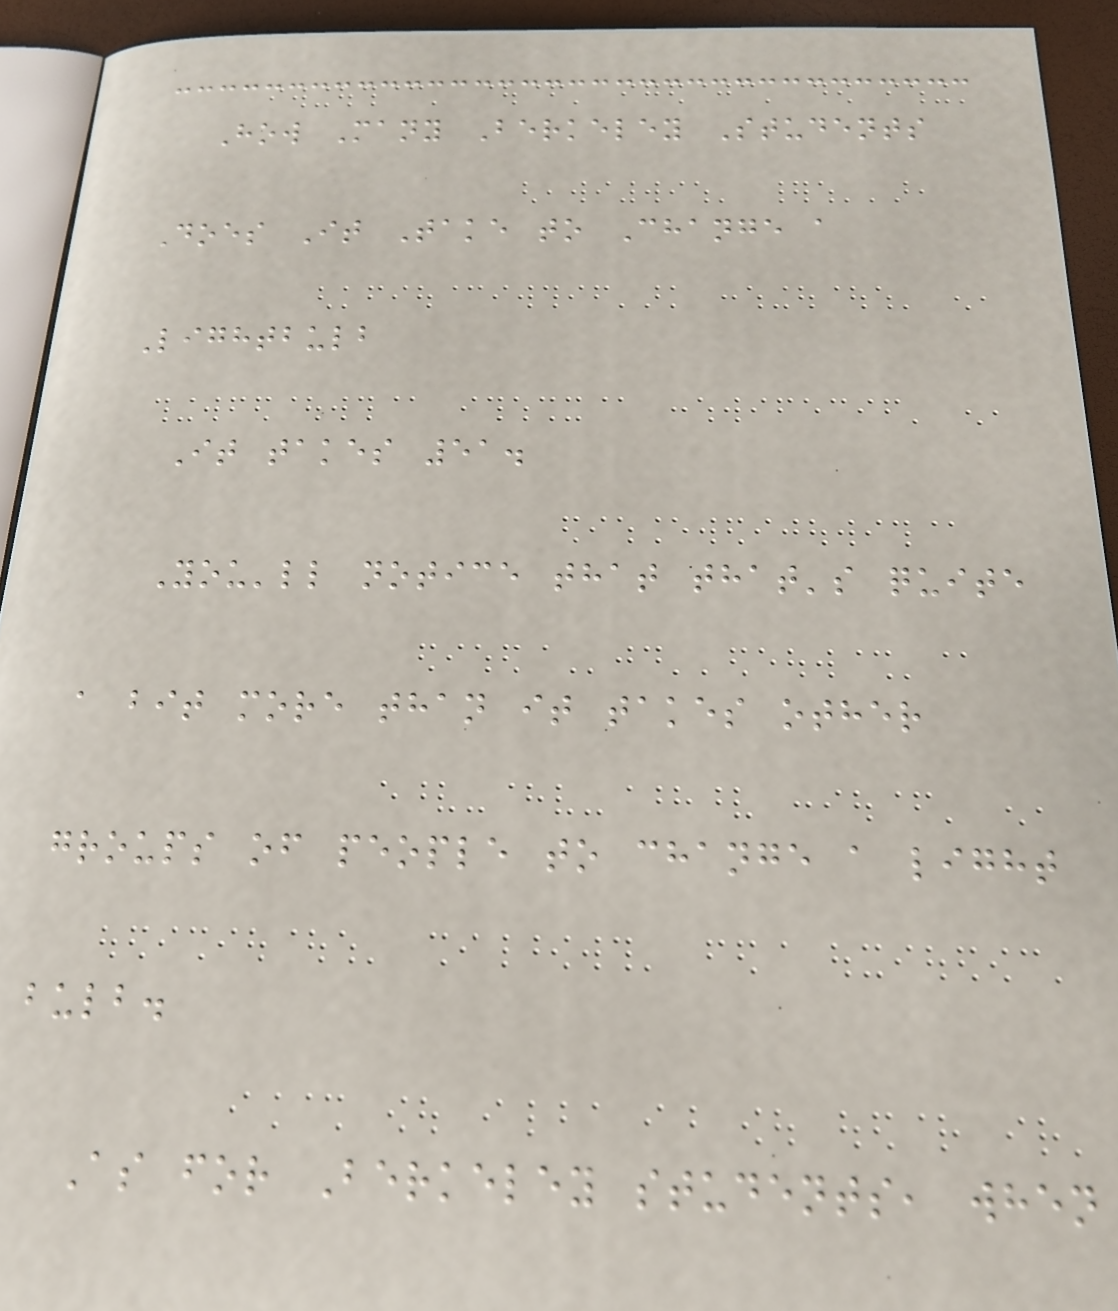How Many Berkeley Students
Does It Take to Change a
Lightbulb
It takes 51.
You'll notice that that's quite
a bit more than it takes other
groups of people to change a light
bulb.
As for Berkeley students, when
